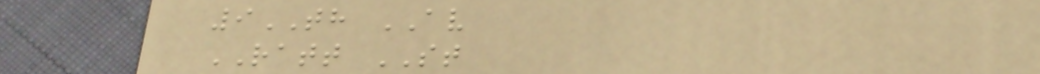9TH AV
RATT ST
